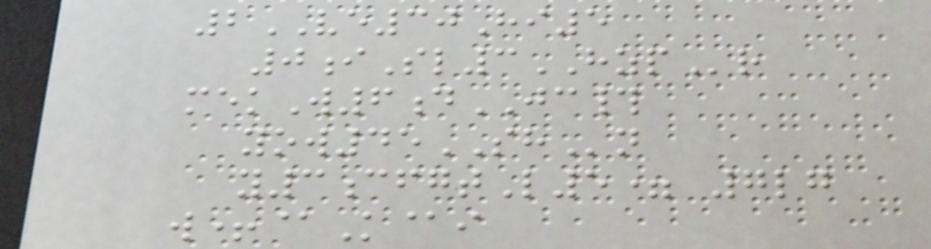2VE30Hi5
0iSl3HZPr
mekW6dJC#
yow45SHn
y3cfgtL5= 7lg
w+@K@i
